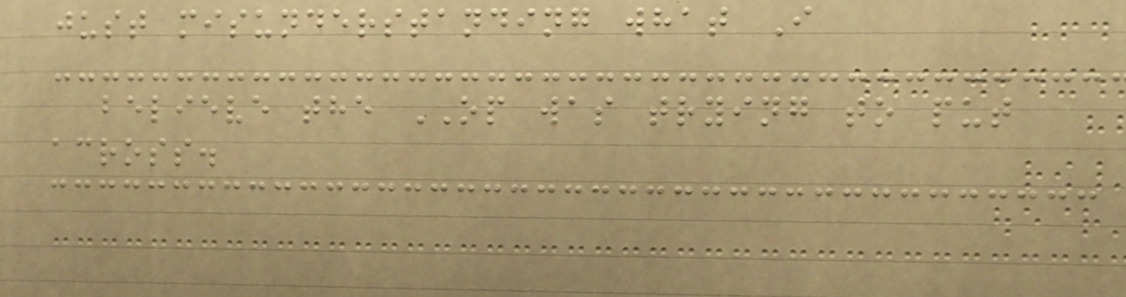just misunderstanding what I
believe the OP was trying to put
across.
